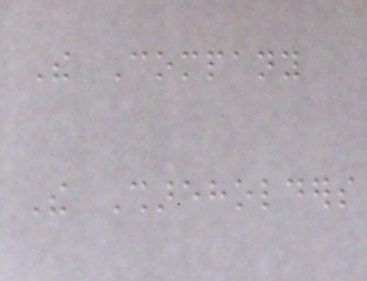The Company
The Shareholders
